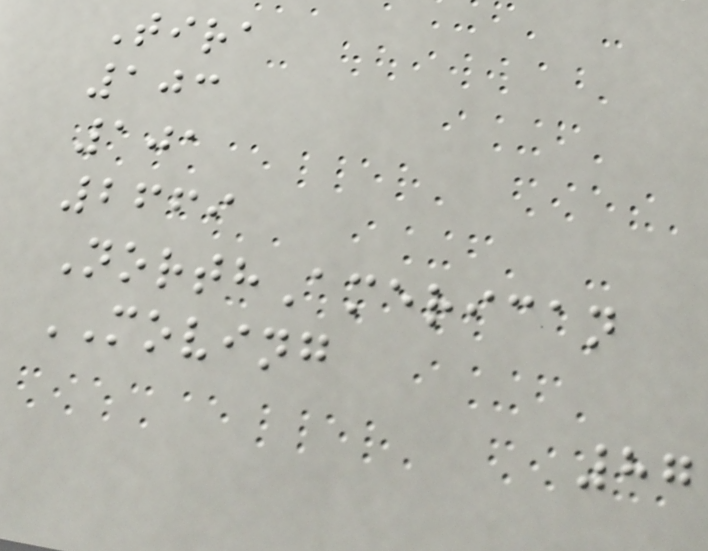Tira
103
101
2669
NorthAmerican
MOVING
87
